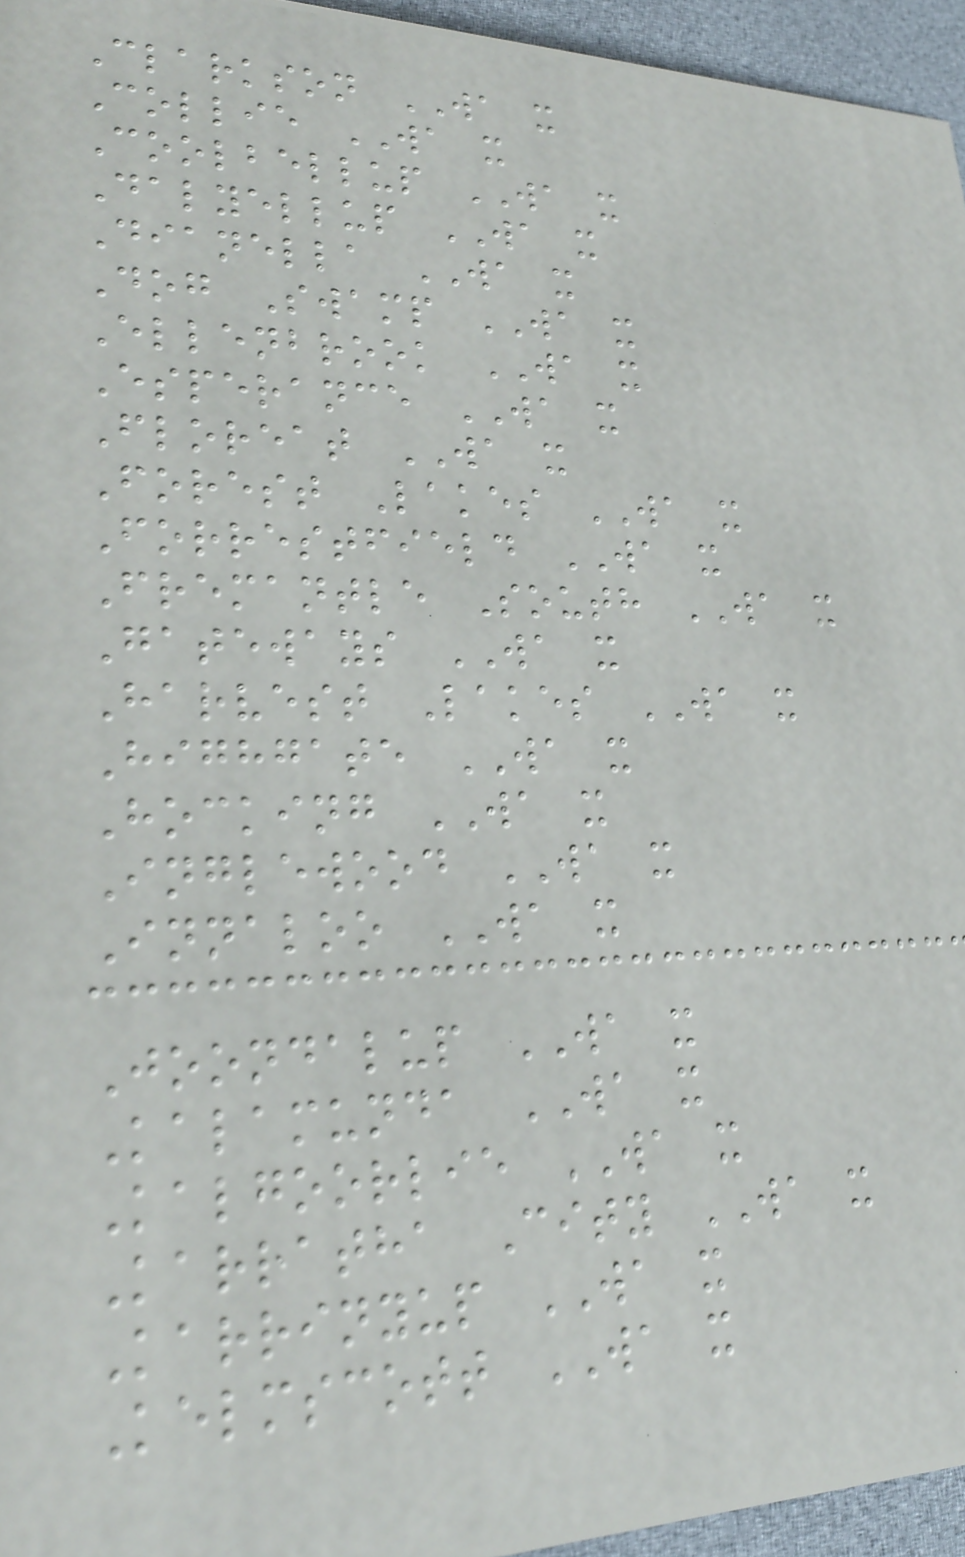Clarkson WA x
Collie WA x
Coolbellup WA x
Dalyellup WA x
Dianella WA x
Dog Swamp WA x
Ellenbrook WA x
Esperance WA x
Floreat WA x
Forest Lakes WA x
Forrestfield WA x
Fremantle South WA x
Gateways WA x
Harvest Lakes WA x
Highgate WA x
Hocking WA x
Inglewood WA x
Innaloo WA x
Joondalup WA x
Kalamunda WA x
Kalgoorlie WA x
Karratha City WA x
Karrinyup WA x
Kelmscott WA x
